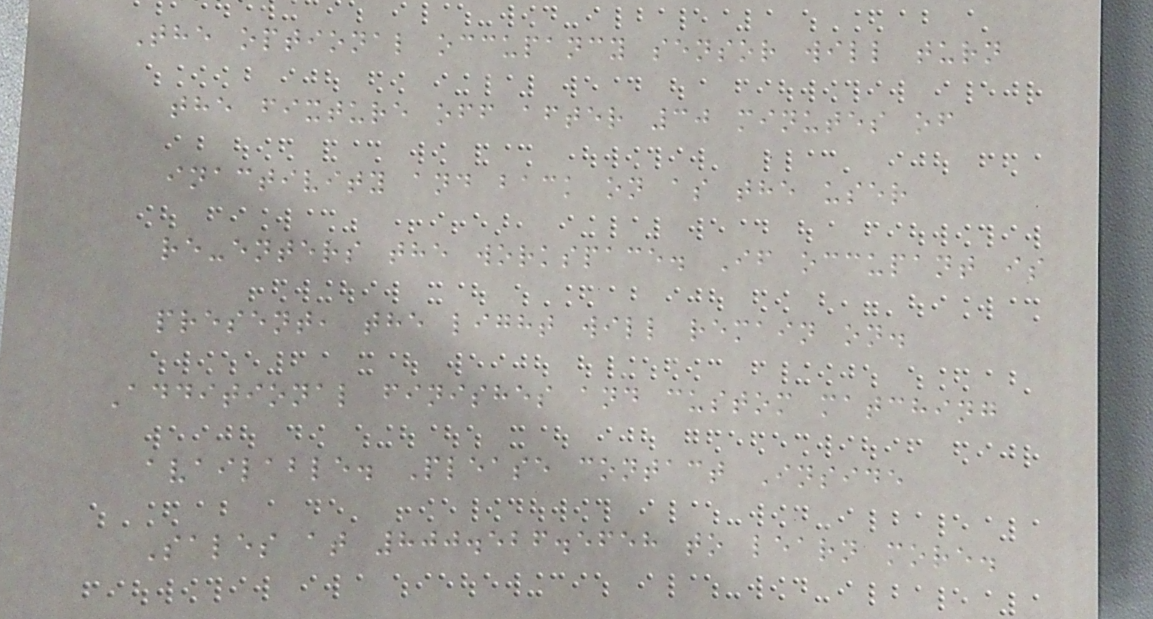The optional occupancy sensor will turn
the fixture off after 30 minutes of
inactivity and back on as the user
re-enters the workspace. If occupant is
present, the light will remain on.
Additional finishes and custom matching
available. Please contact Inside
Sales at 800.526.5658 to learn more.
